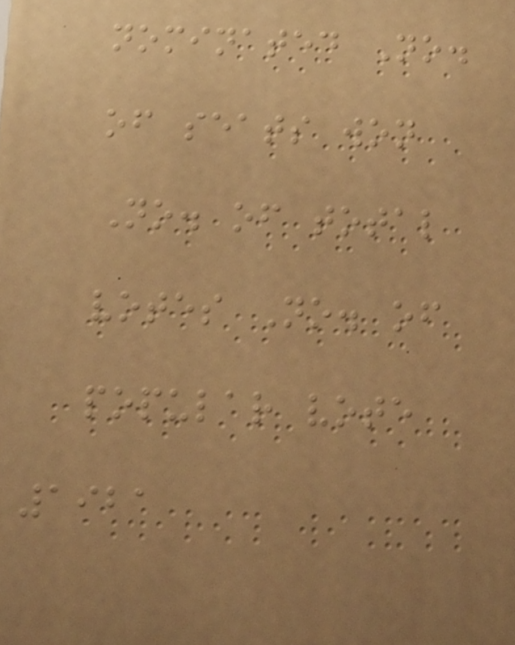nominated No.
of seats won
No. of total
votes No. of
popular vote
1921
